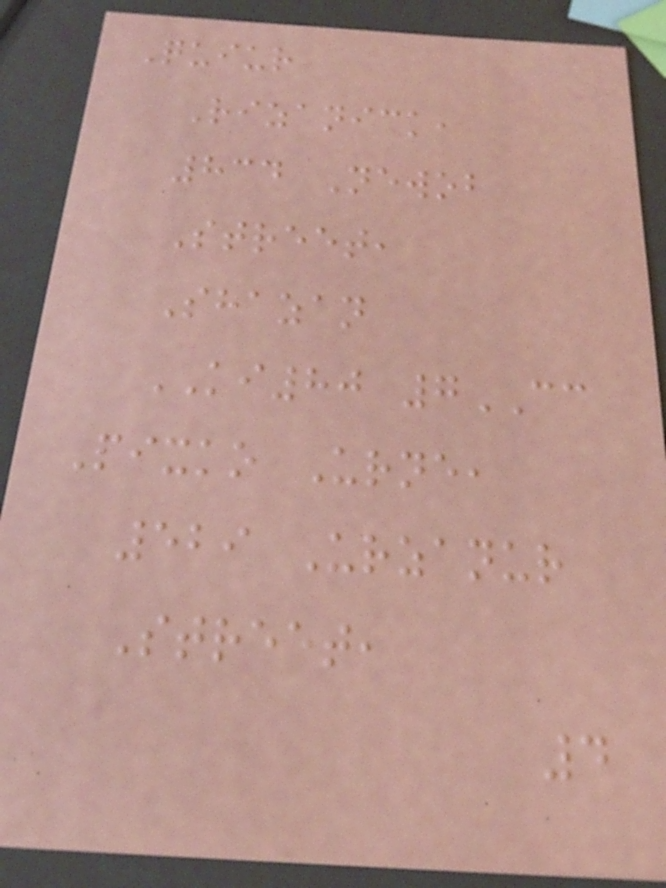Quiur
Rizanick,
834 Newob
Street,
Shazan
KI80 7CC
Pixko Urne,
529 Urzanur
Street,
4
